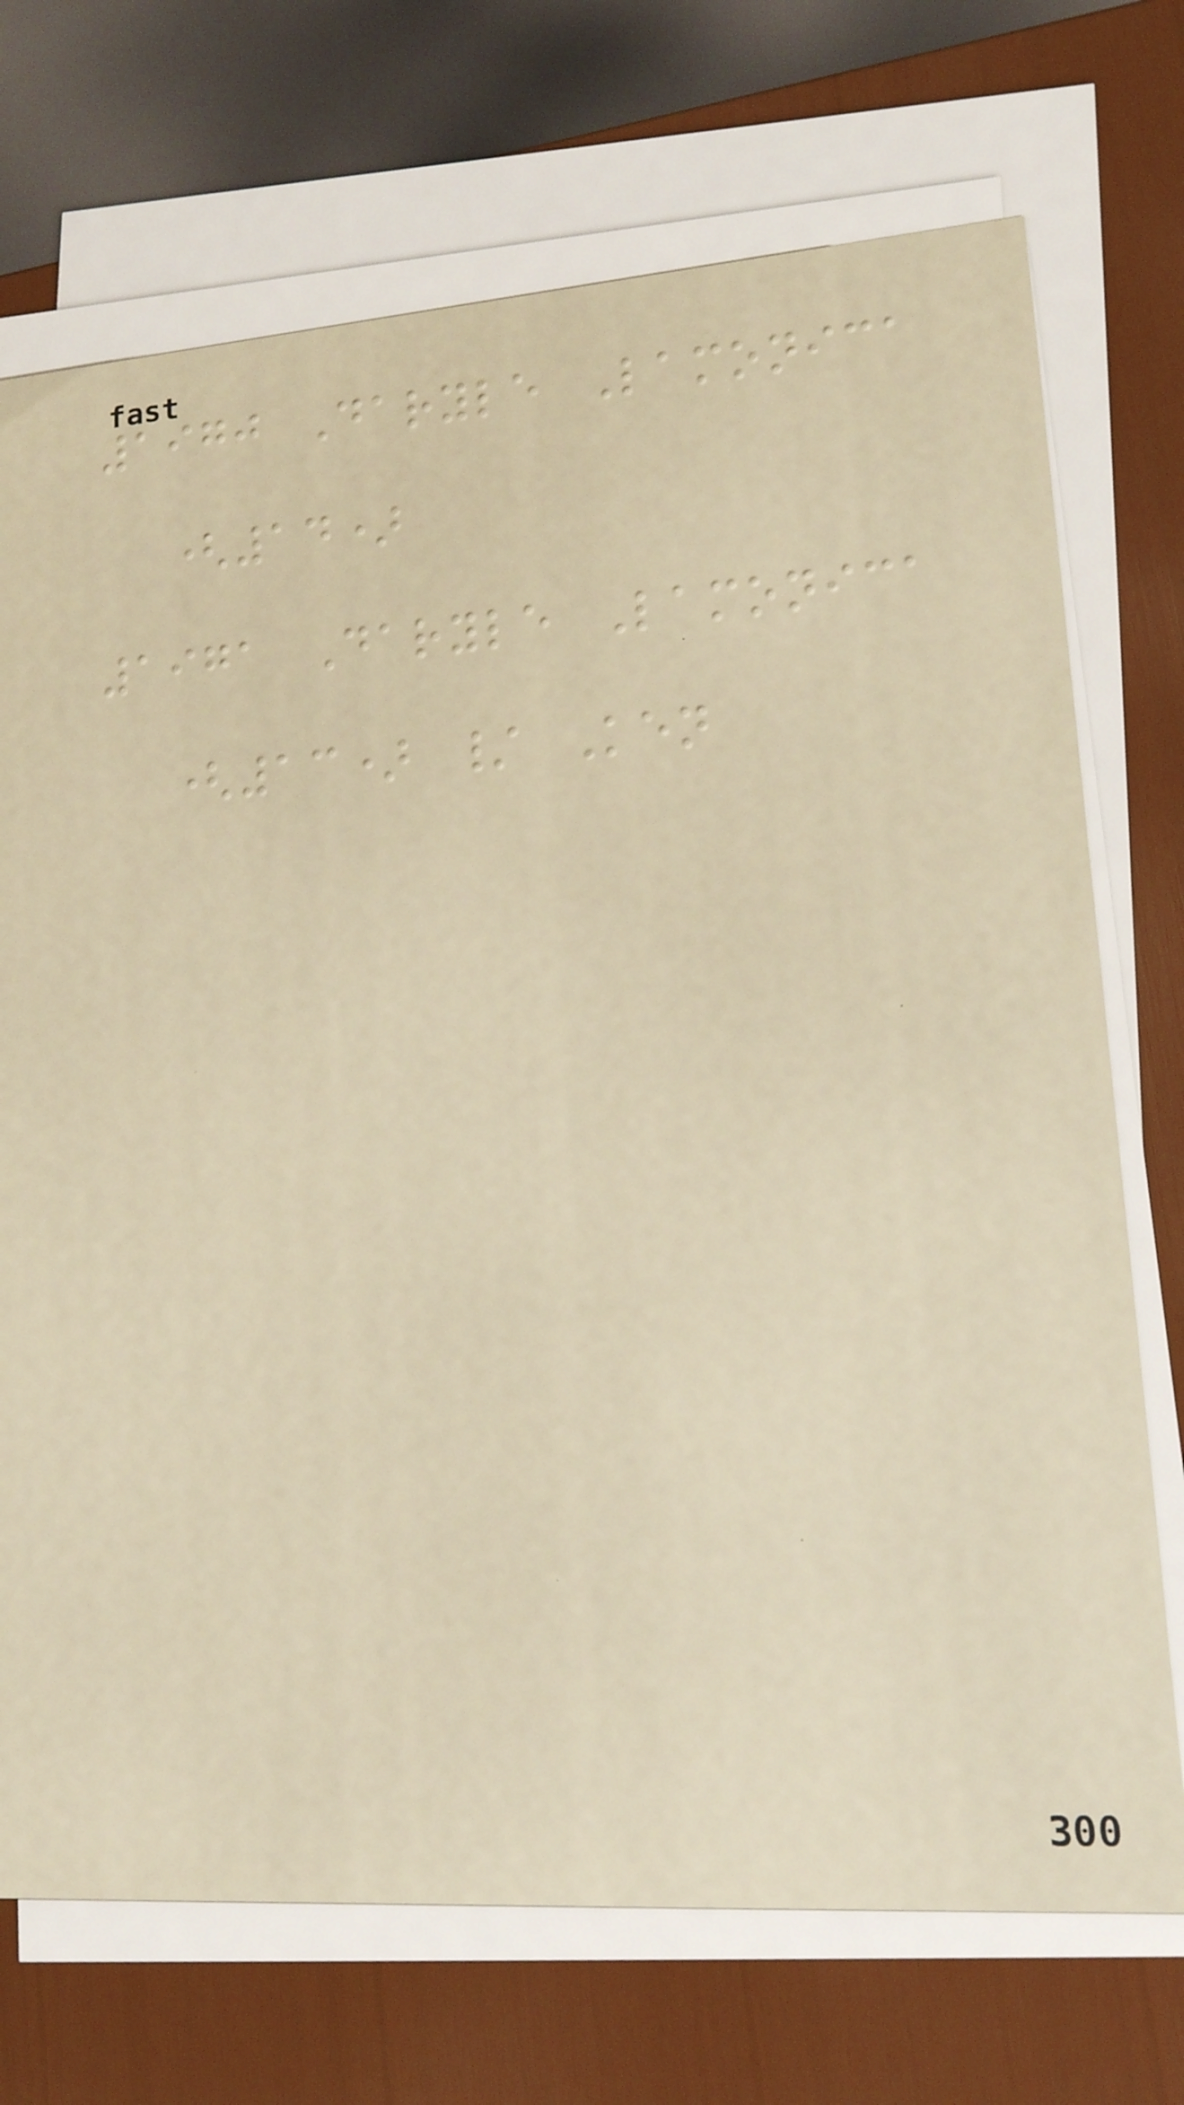1970 Daryle Lamonica
(14)
1971 Daryle Lamonica
(13) / Ken
